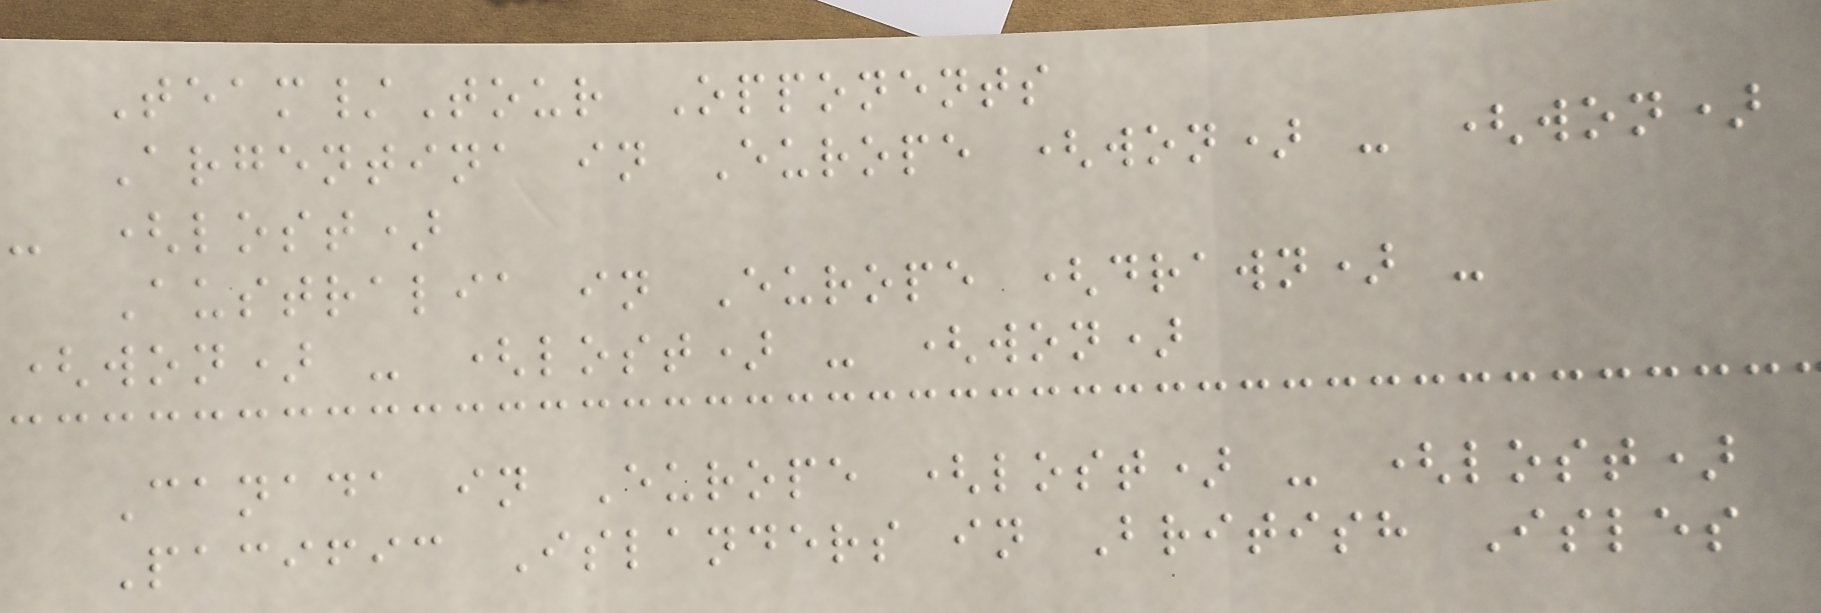Team/Tour Opponents
Argentina in Europe (won) - (won)
- (lost)
Australia in Europe (drawn) -
(won) - (lost) - (won)
Canada in Europe (lost) - (lost)
Pacific Islanders in British Isles
